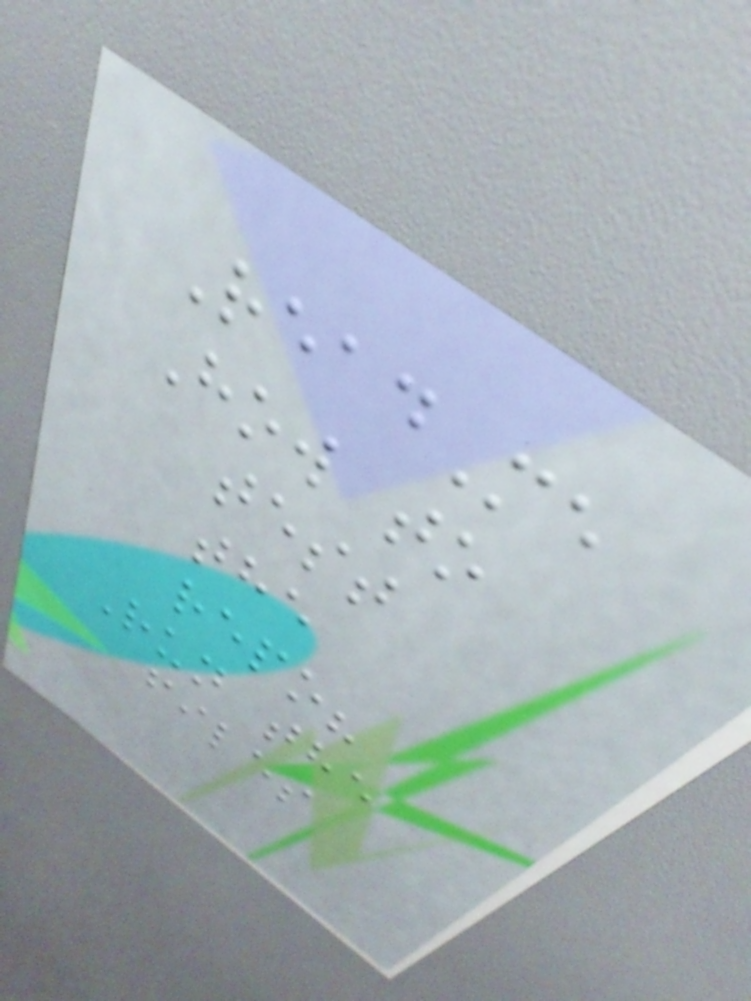ReadMe
How to
test
the
repo?
Run the
files
